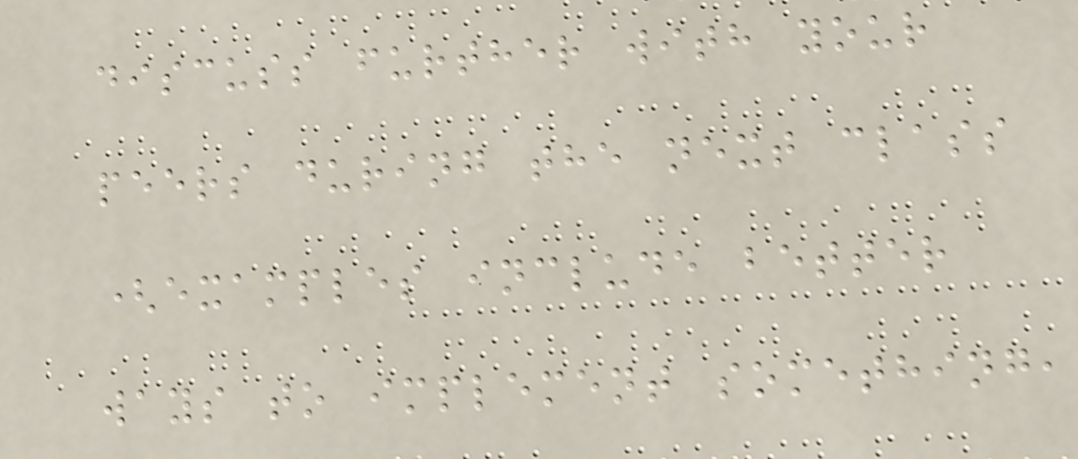discuss further with your
peers during the next class
(examples include better
ways to implement something,
